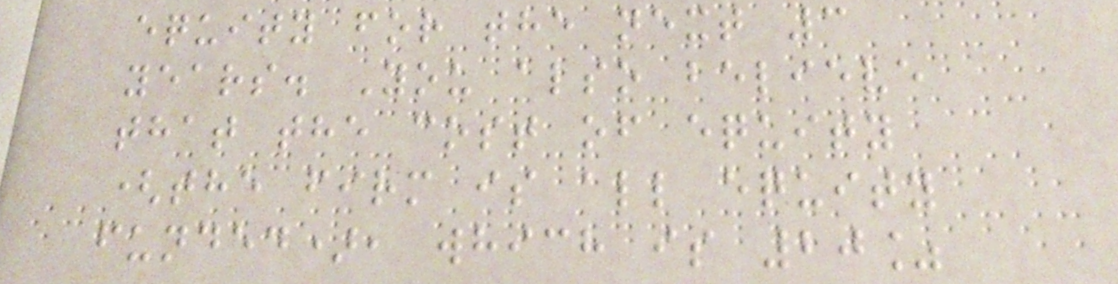equity for the next 3
years. You also believe
that the cost of equity
(the firm is all equity
funded), which is 20%
